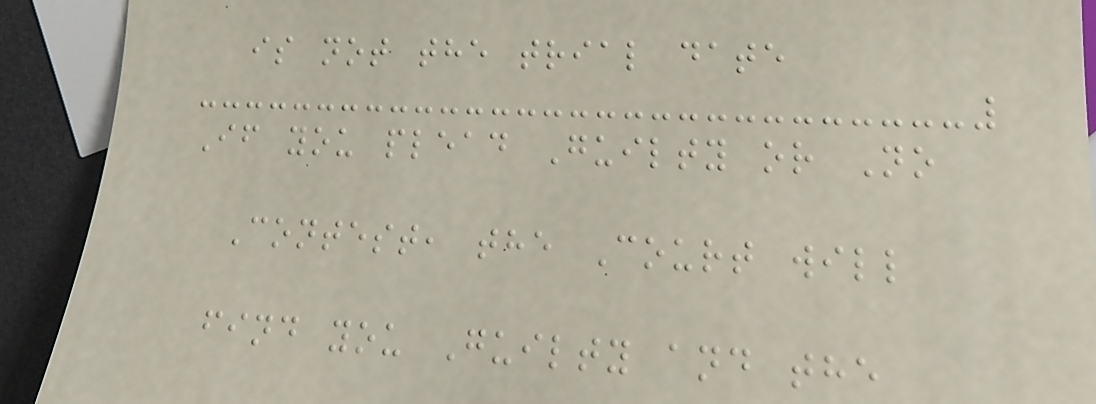is not the trial date
If you plead Guilty or No
Contest, the Court will
find you Guilty and the
